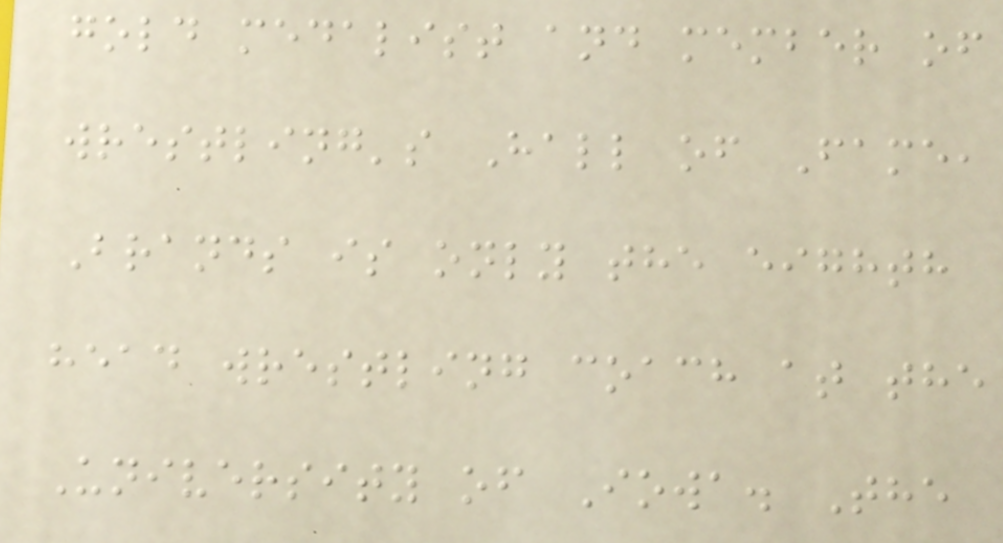gold medalist and member of
wrestling's Hall of Fame,
Brands is only the eighth
head wrestling coach at the
University of Iowa. The
